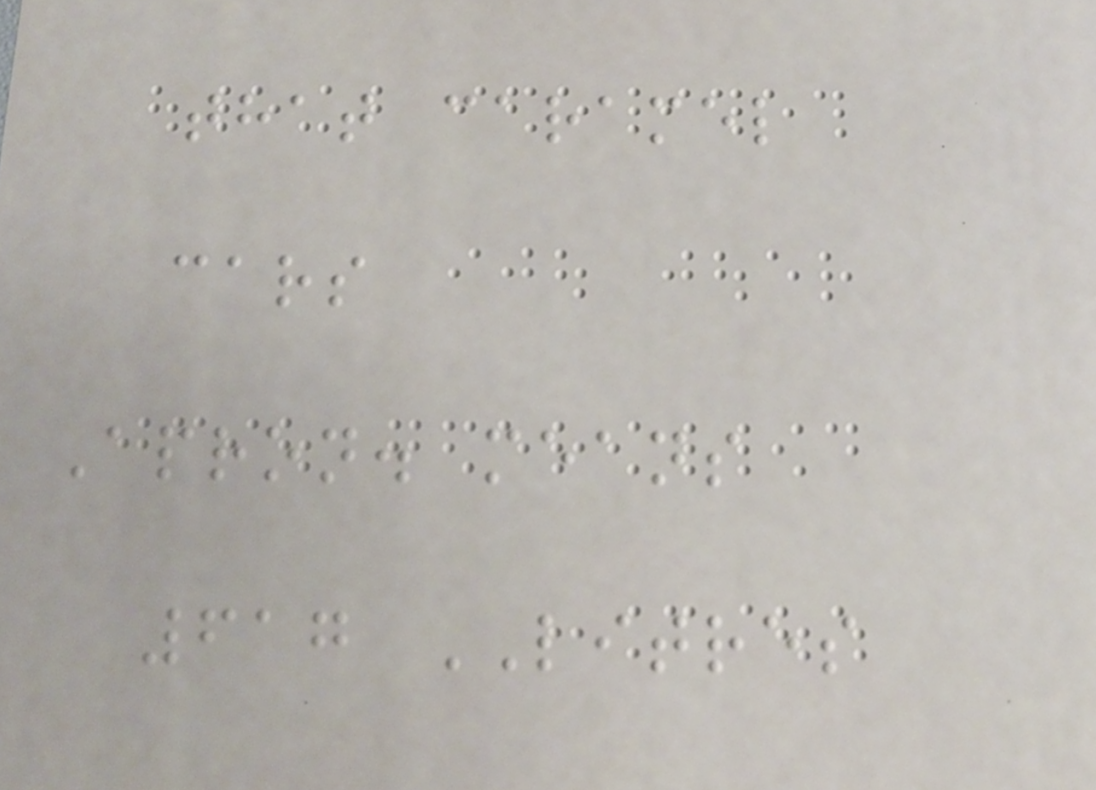that caramel
cars
Apron. means
617 LITRES
